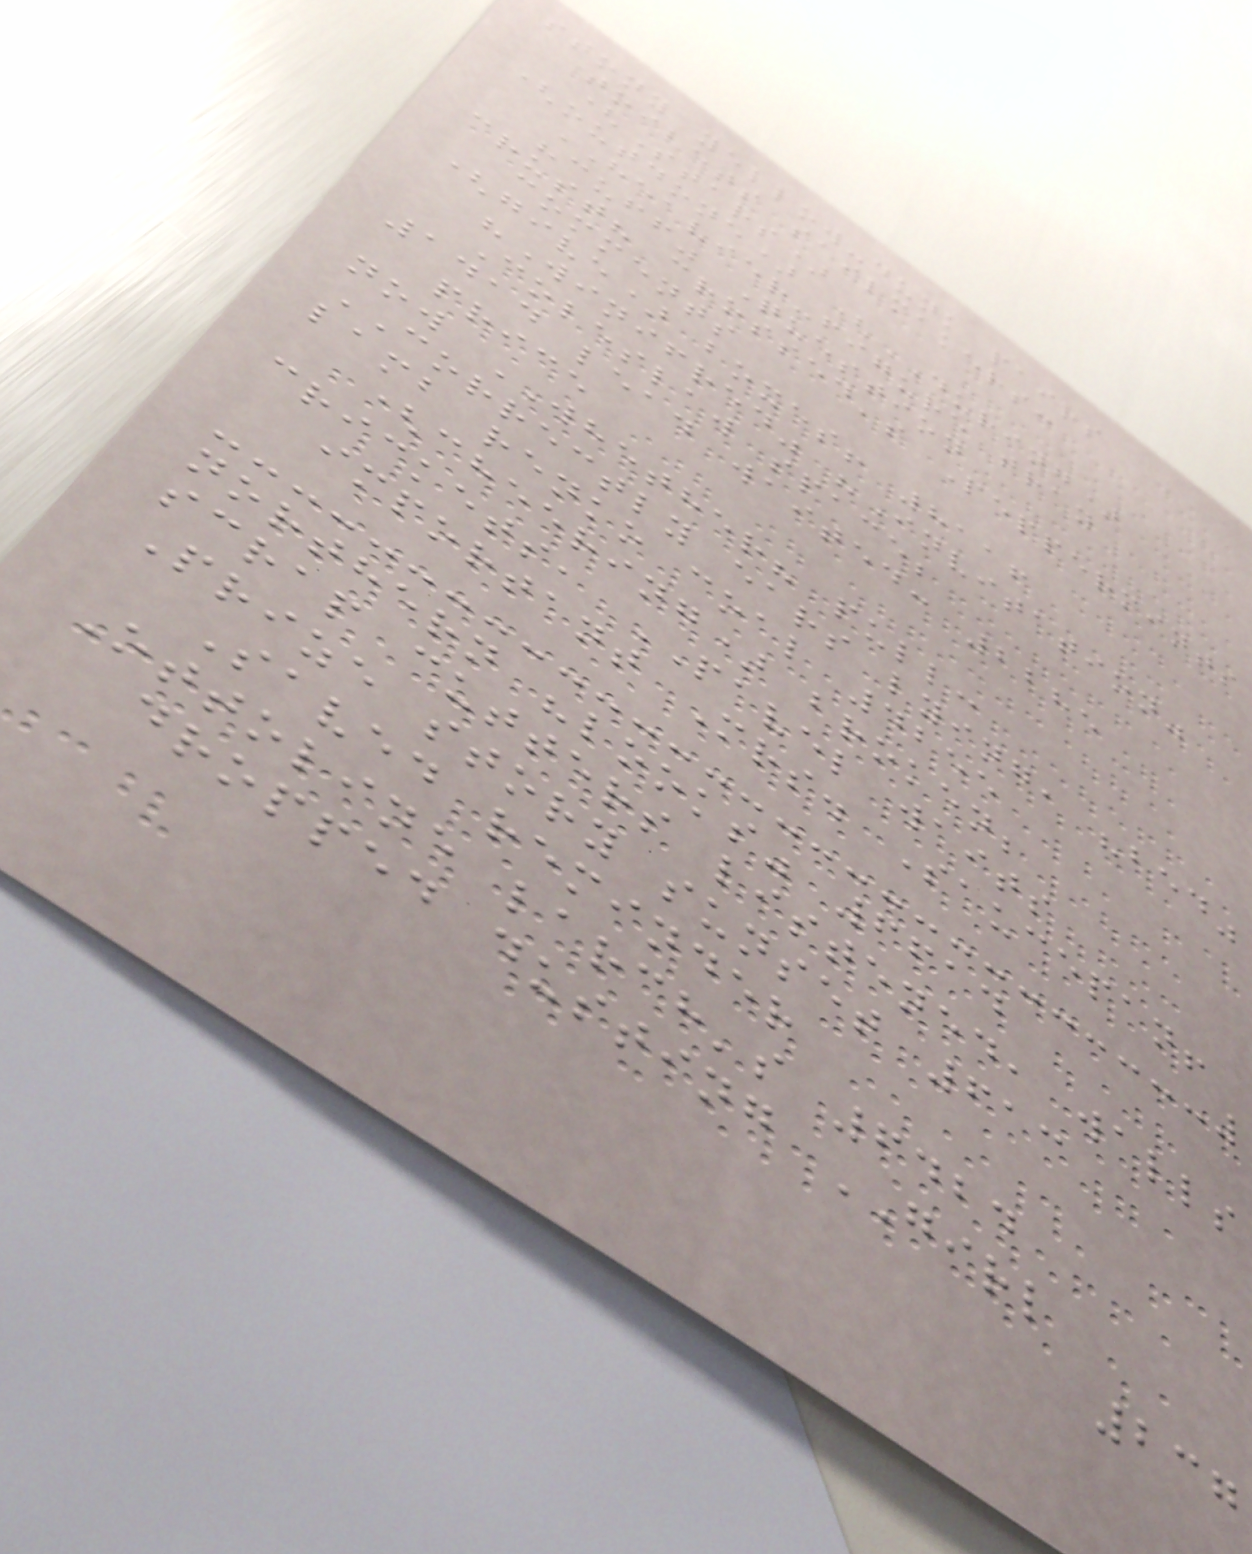stony yellow-dunk pairs
toilets sailmakers:
(Stars)
(outdone) (DURING)
HEAVIER-figure tray
"cuff" Question
crust? crossed's Peppermints
comments
(give) boxes! 8116
"Winifred" "Invitation"
Coleslaw space;
1414 lead waited: 2285
price
now WHETHER? pull:
CORRECTLY ears lying, "bed"
lamb renko coal 4255
(cheering) broken;
crickets, PAVEL waits
important Mrs. Saucepan!
northern "looks" 6614
scrap cutters listened, walls
Prize story sunset 613
Saved reminder
Ottoline larch's 6424
dropped dusting GIRL
237
